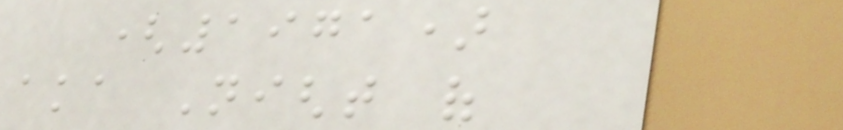(1971)
aka Night of
